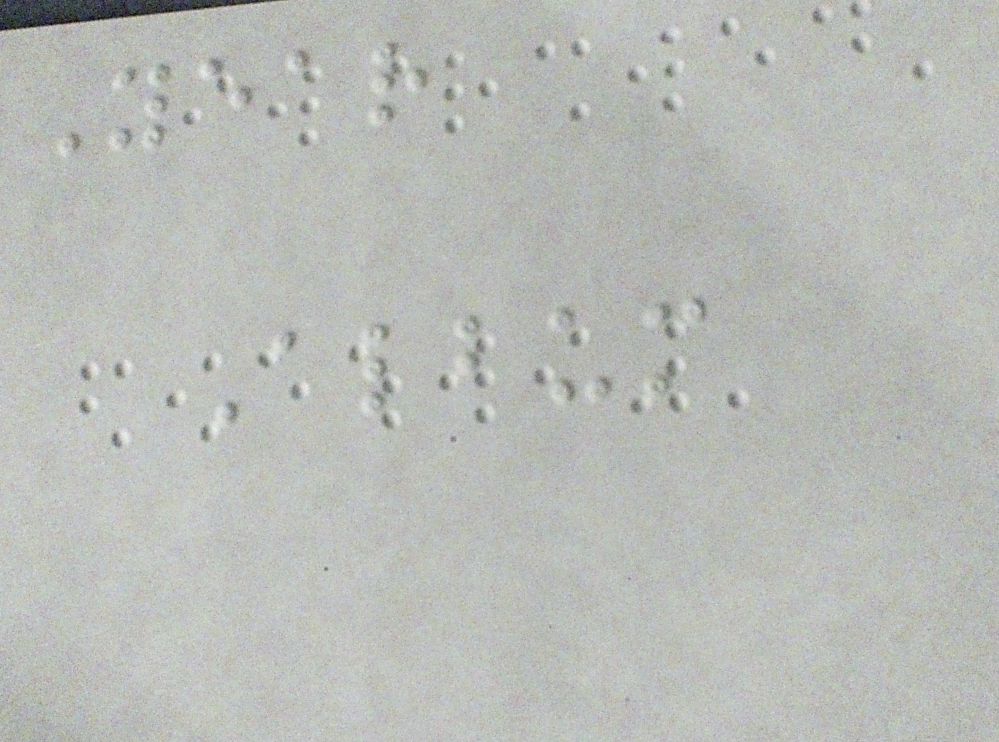Year
Album
